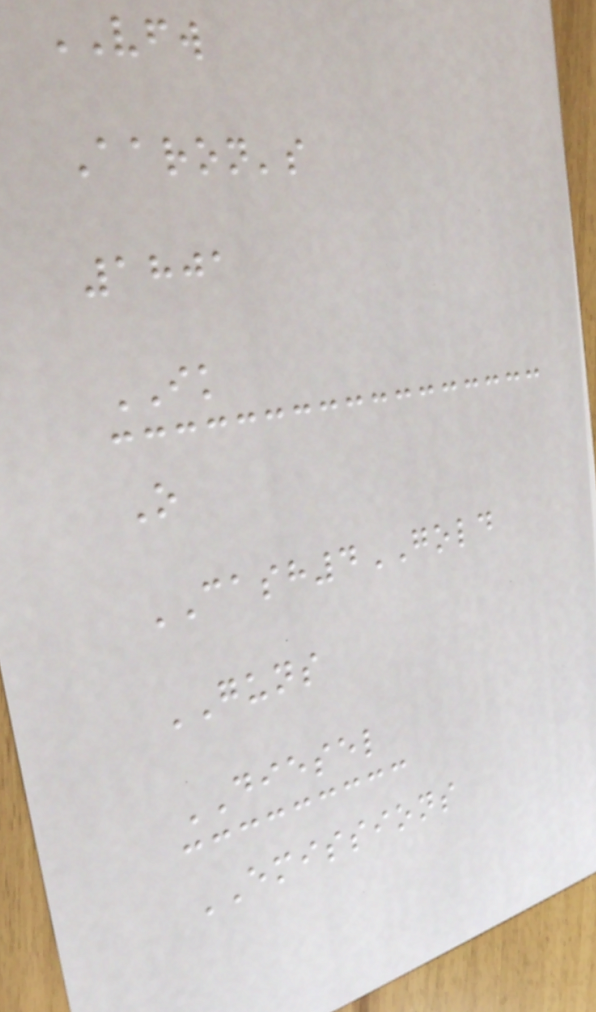VFW
Aaron's
1801
IK
O
CASH4GOLD
GUNS
DIESEL
EMISSIONS
